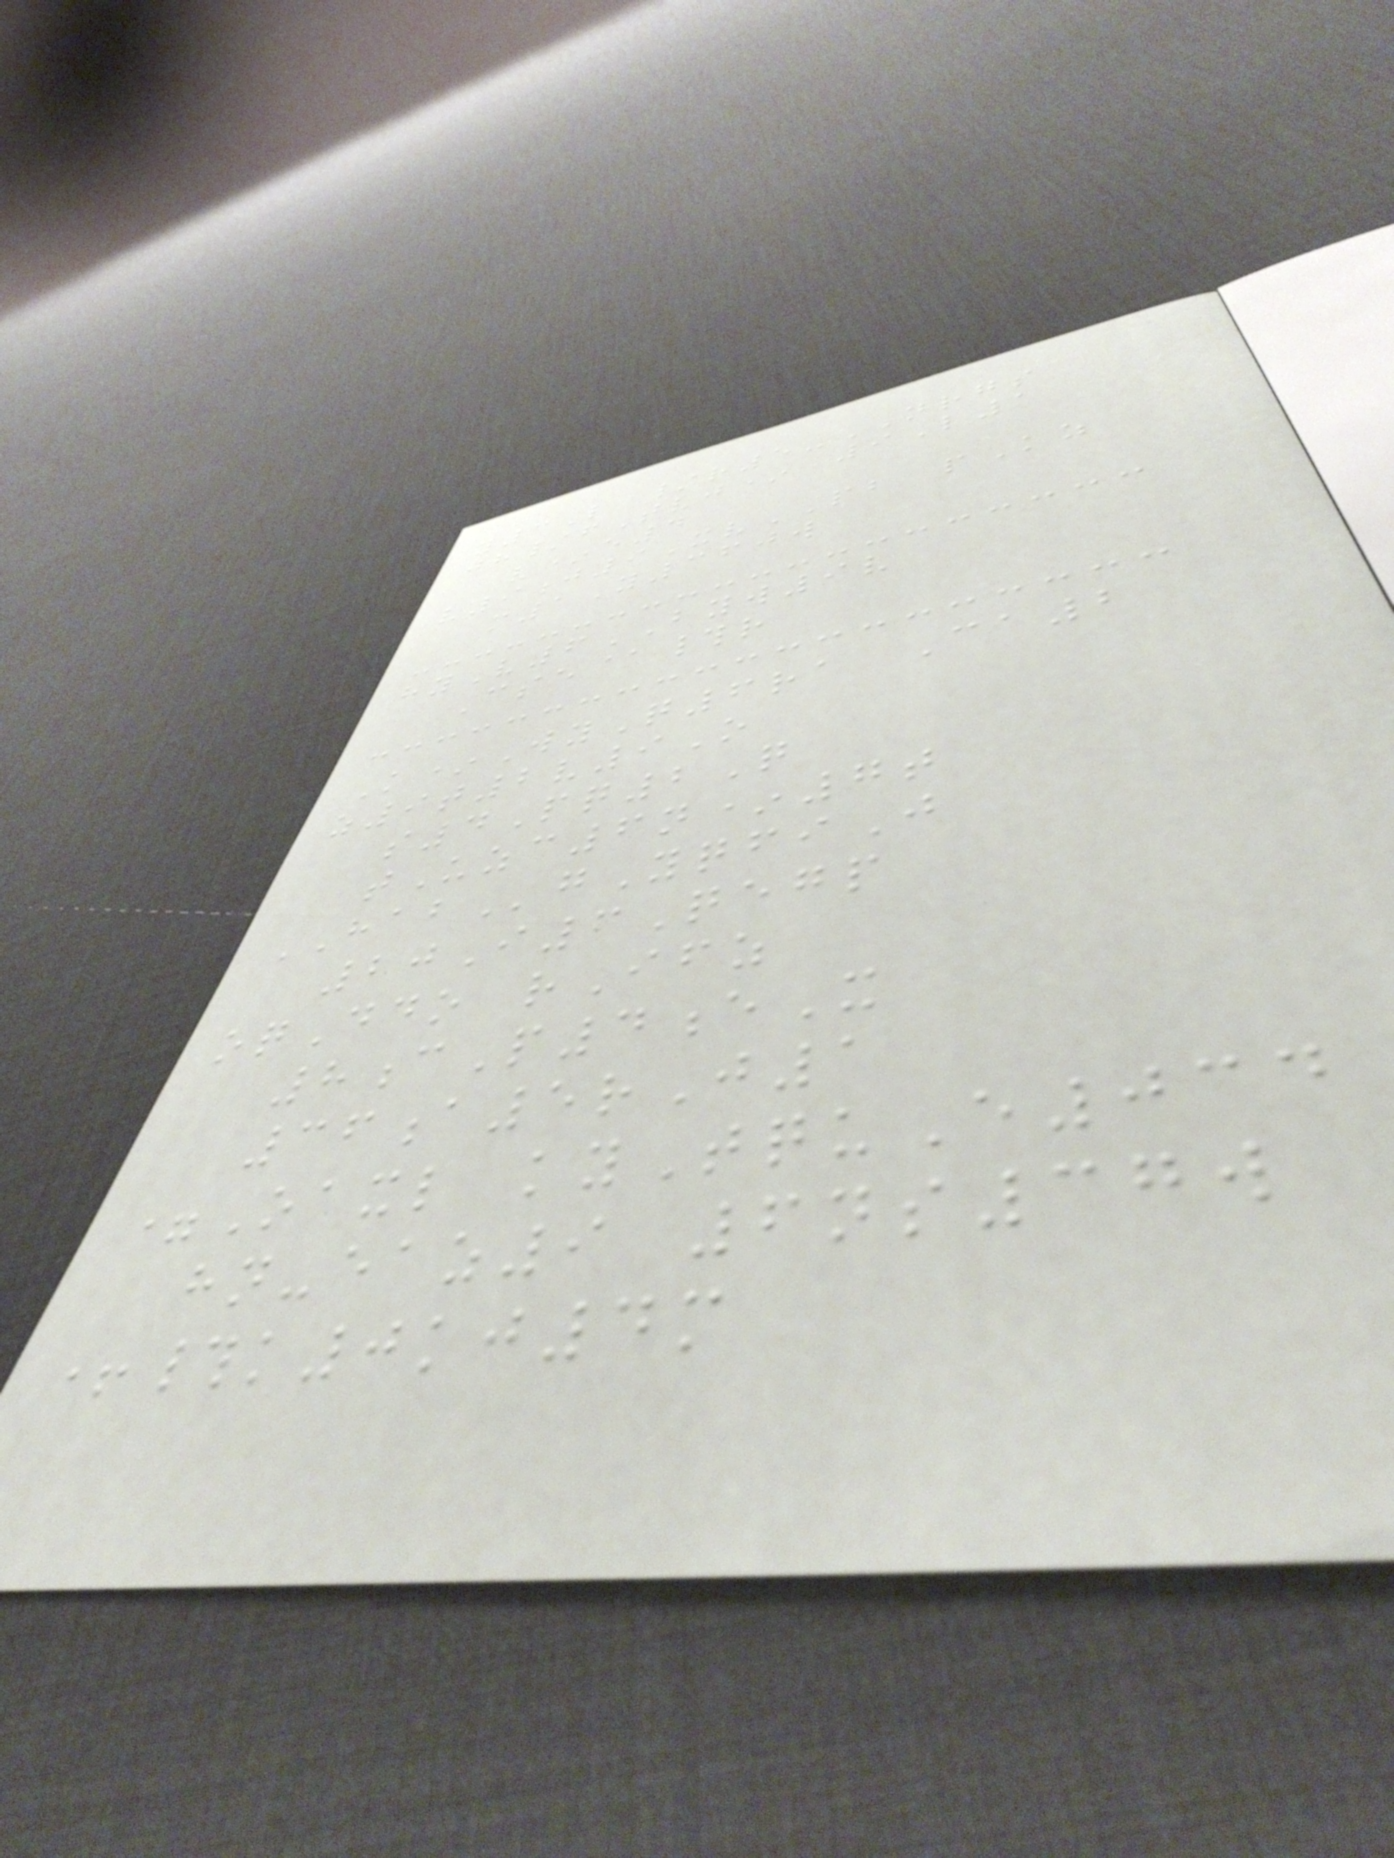y3L /r5-NRGS
jh/fTvj* 9L1
v*e4
v9j9XvPB pKz
m1Y360w
hyV6BYW9v
Cse@#r
K*WyQ6ra Ca2
z9t2v9O
s4Pq2Q
tUzc6n*7t
HABgYqfiJ
20I6Qegp
oqDdo rIfz
8cP4eX
36a5rJ1
=Oaxl kyTquE034
hn-eaz9 6ns37w
+#k0kj4m
